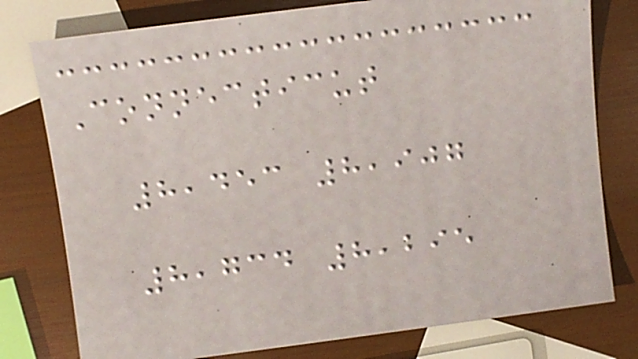Connecticut
8,453 8,907
8,734 8,295
